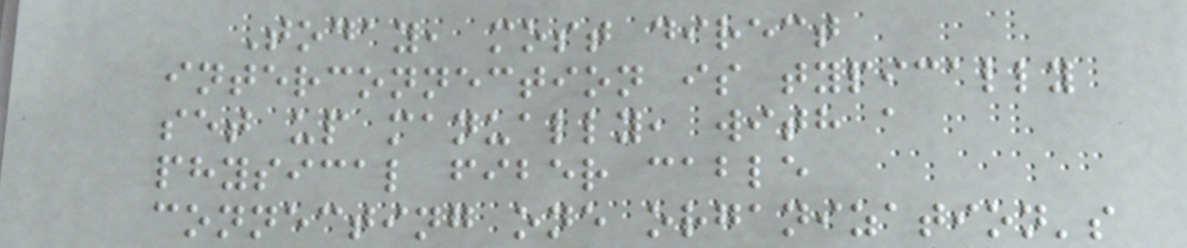Today, most direct
interconnection is typically
set up manually, with a
physical fiber cable
connecting one organization's
